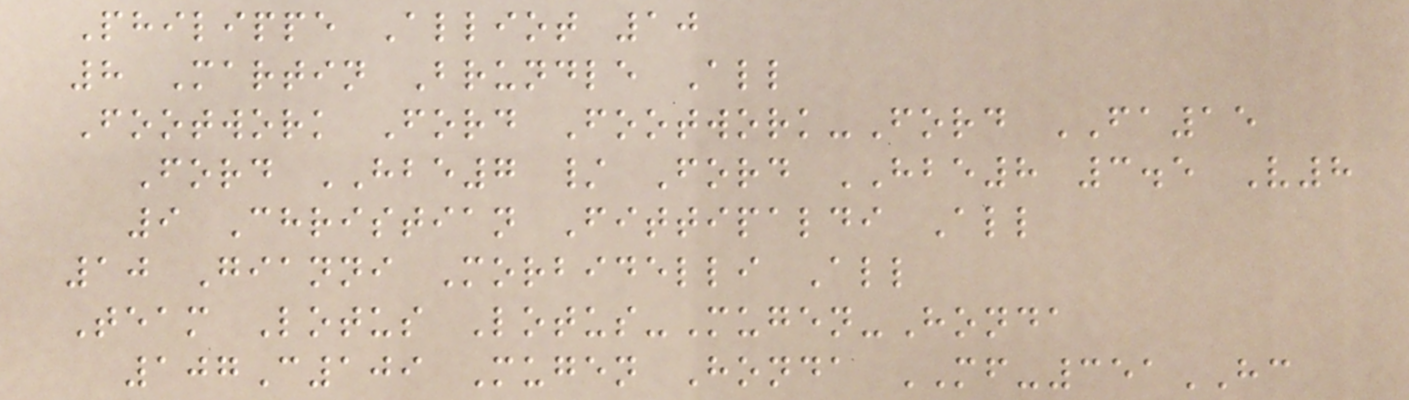Philippe Alliot 10
8 Martin Brundle All
Footwork Ford Footwork-Ford FA15
Ford HBE7 / Ford HBE8 3.5 V8
9 Christian Fittipaldi All
10 Gianni Morbidelli All
Team Lotus Lotus-Mugen-Honda
107C109 Mugen Honda MF-351HC
